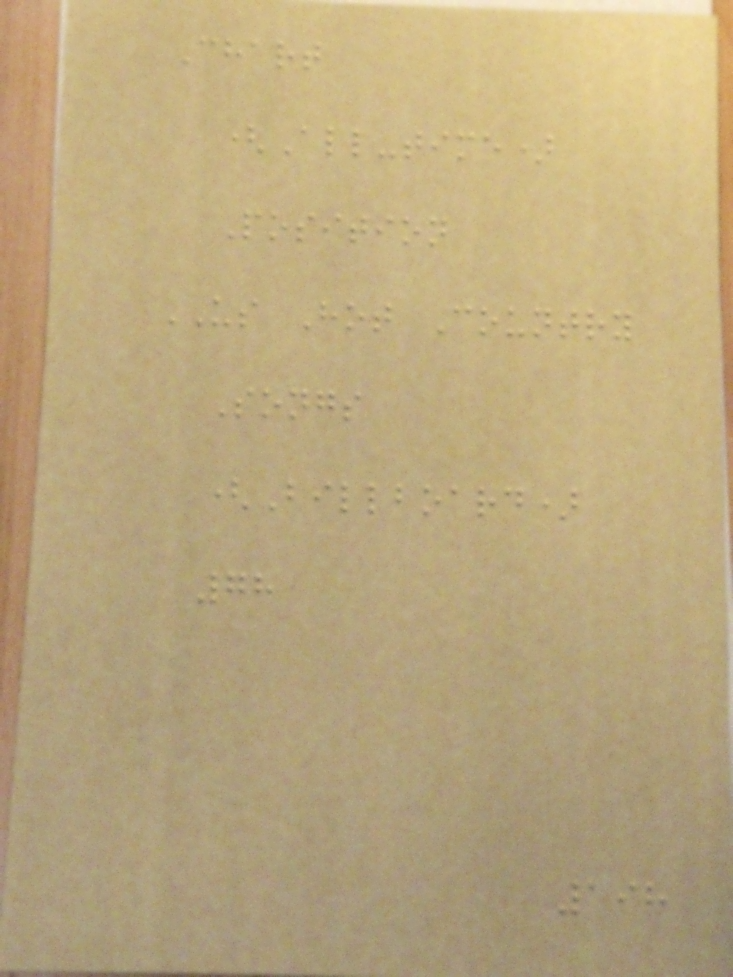Chart
(All-time)
Position
US Hot Country
Songs
(Billboard)
78
198
